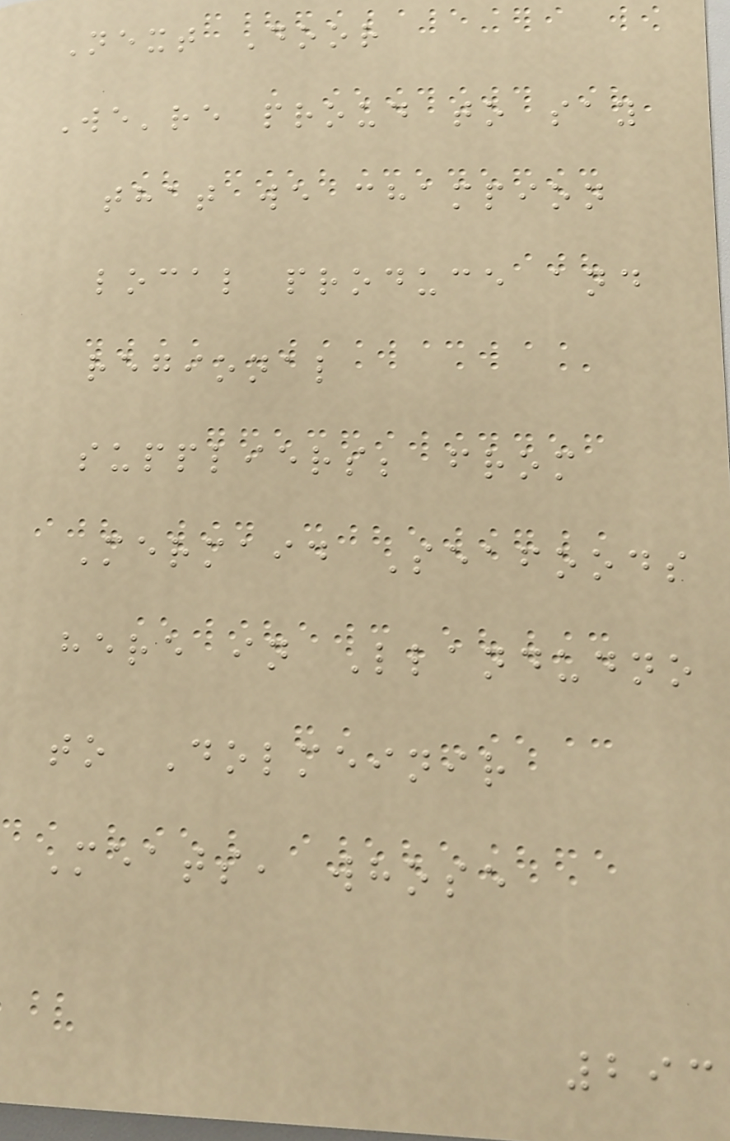Next Door
We're proud to say
that we champion
local produce and
regional
suppliers; from
Mermaid Seafoods
here in Llandudno
to Dolmeinir
Meats, whose
293
